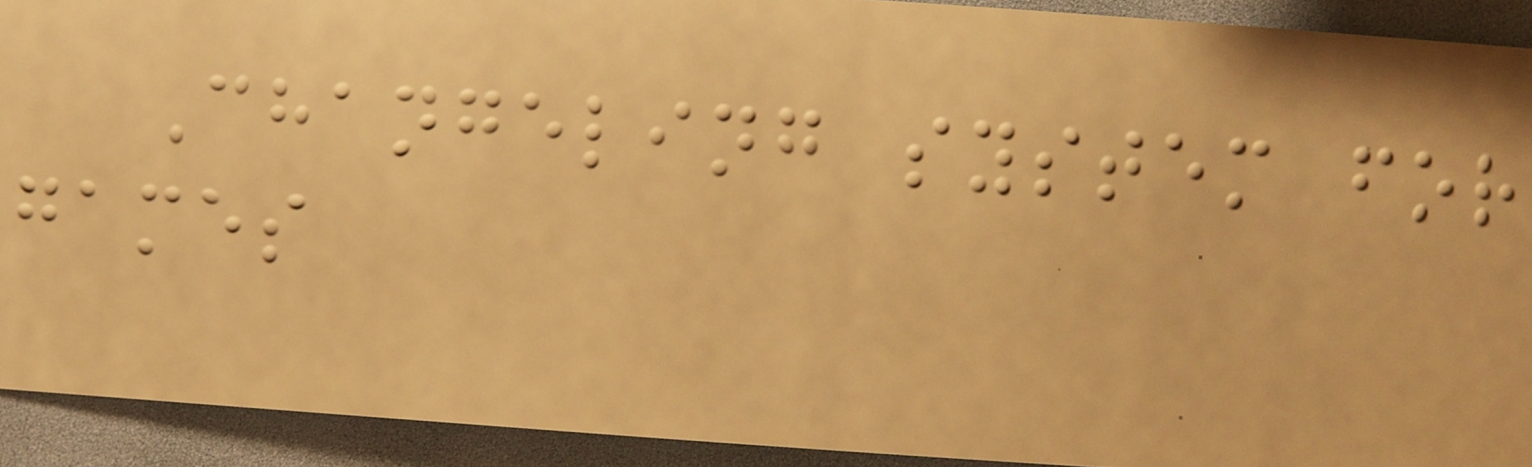Changeling system for
games
